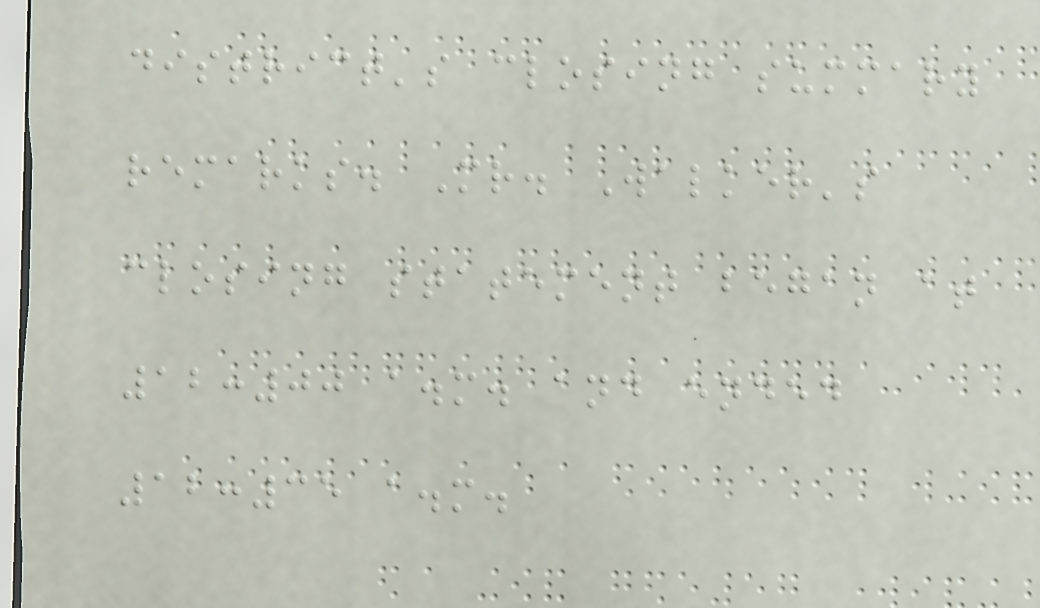district's closing summary
remarks. Mr. Walker's
closing statement began at
12:00 a.m. and ended
12:35 a.m.
